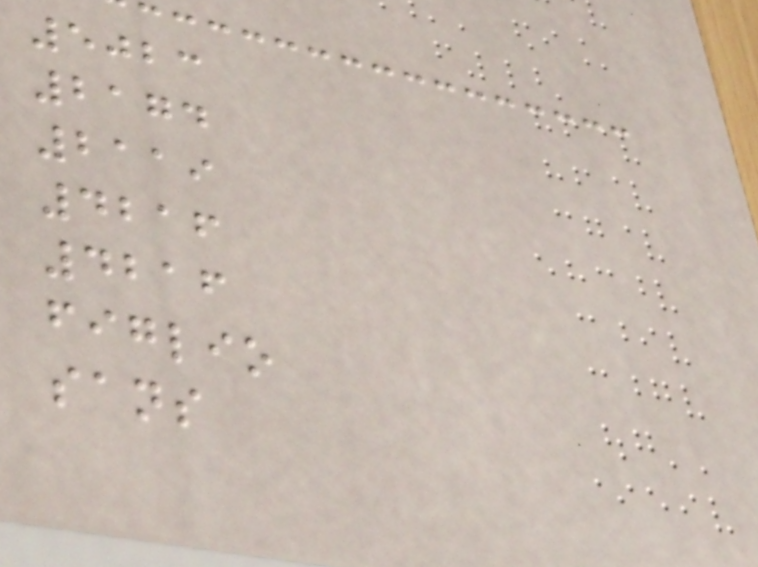5023
2174
2119
4216
4216
figlio
sans
